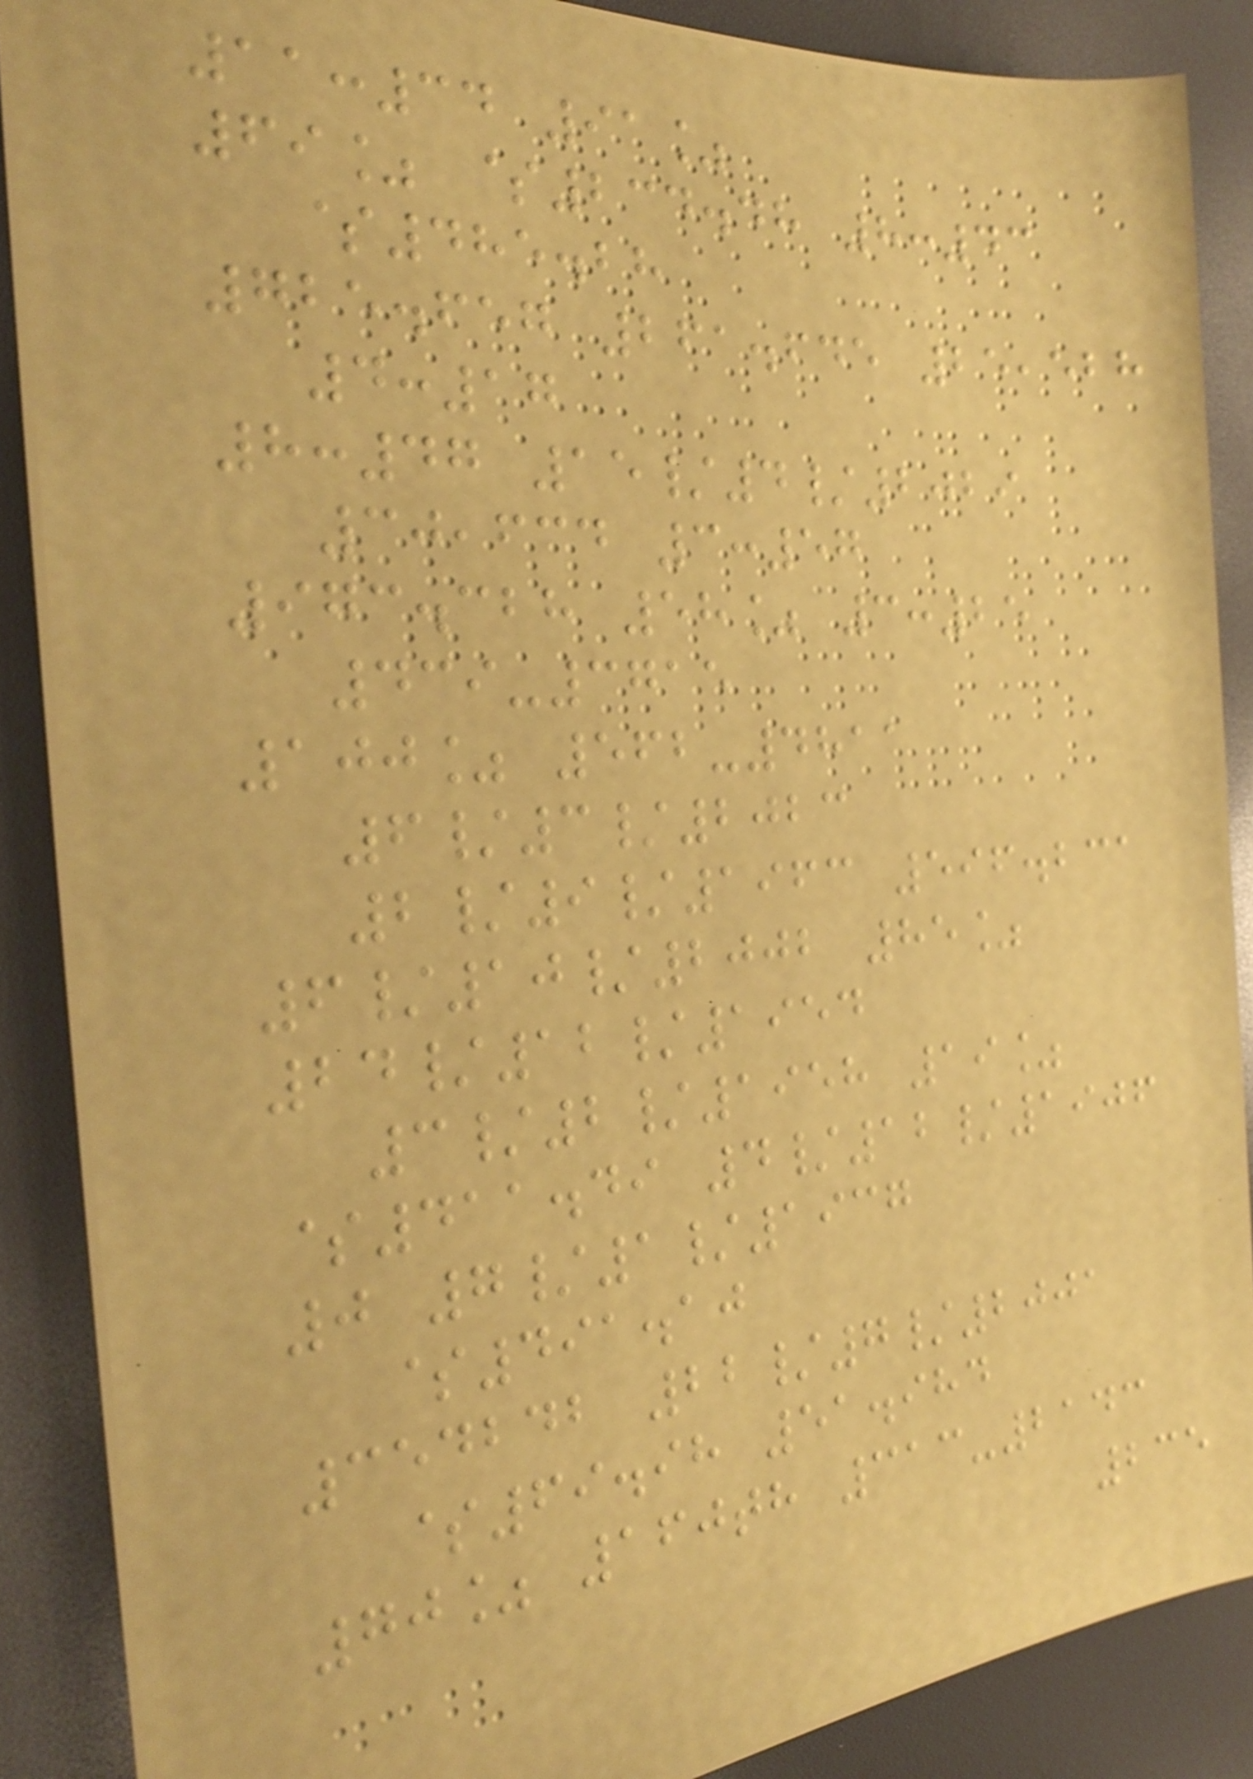11:34 91%
69% $234.48 8:43
$485.28
725.657 261.645 25,528
4:17
8:47 15/4/2029
30,634 3:57
973.328 58% 3:25
439-3715
100% 562-4811
6/3/2023
2/9/1963 596.231
6/10/2002 85%
24/12/1954
3/2/1958 19%
$411.49 4/12/1906
0 7/1/1937
$491.10
354242 22/7/2001
$69.98 51.984
70% 160th 313-2143
235
